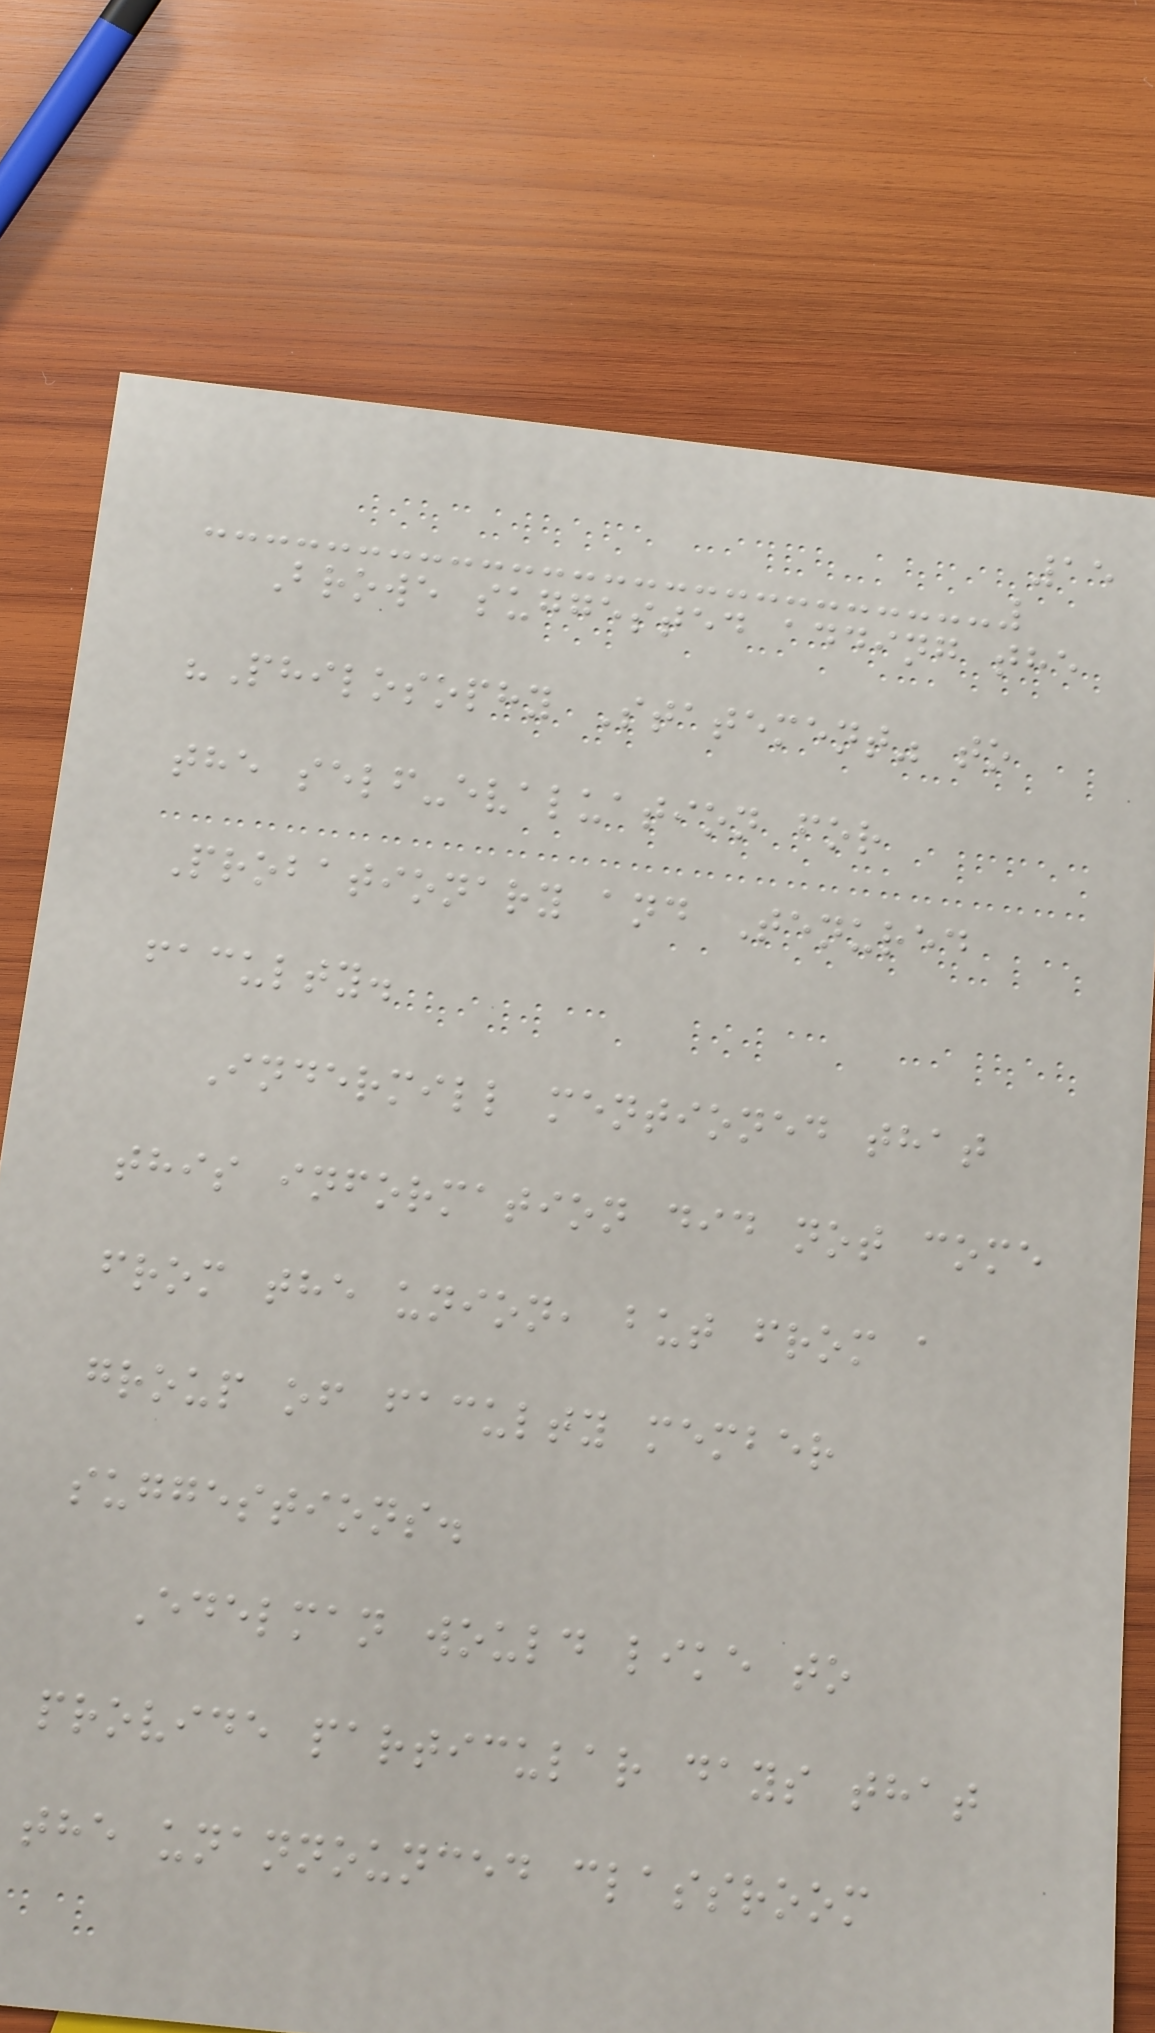15
Browe suggested adding the
"Philosophy Statement" to
the self-evaluation for
Probationary and Tenured
faculty.
Indermill mentioned that
this information did not come
from the union, but from a
group of faculty member
suggestions.
Edelman would like to
provide particular days that
the unannounced classroom
